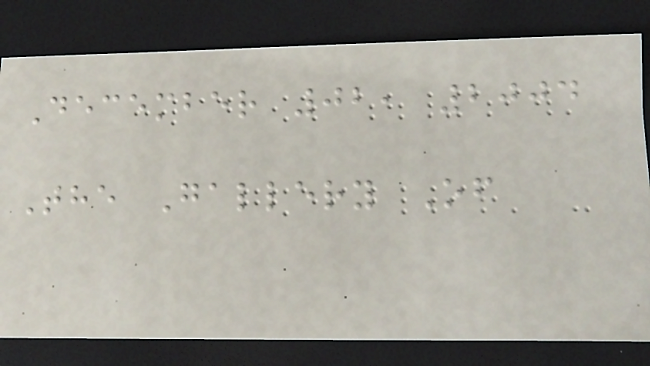December 02, 2004
The Gallery Of
